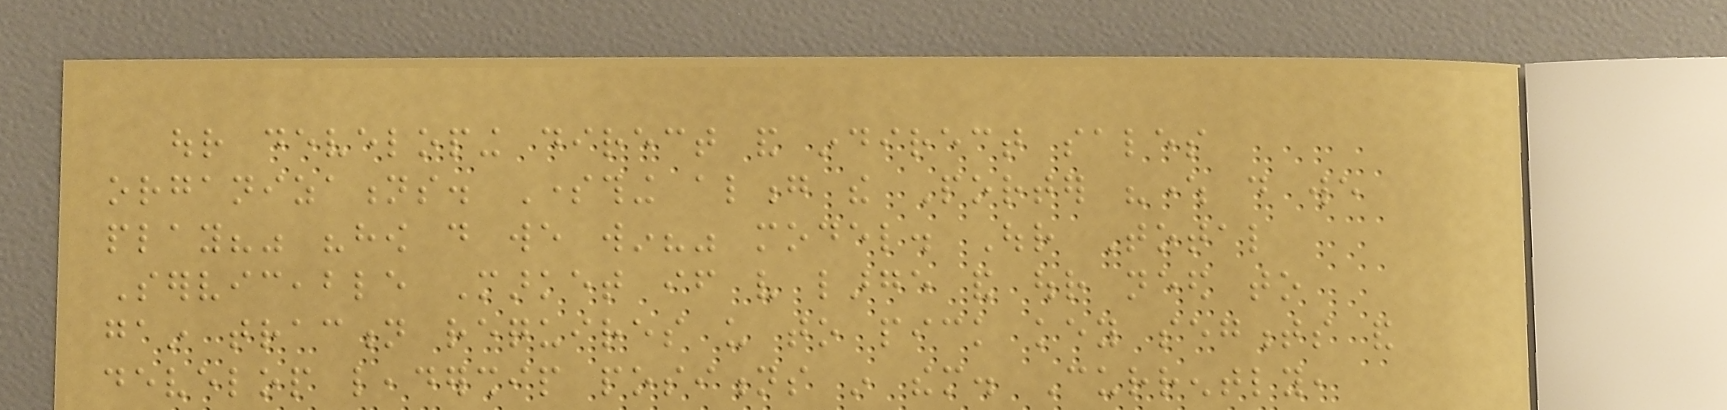our developing direct and indirect sales
organizations. Something along the Porter "where do we
play?" "how do we win?" model. Our Total
Serviceable Market if very large and our need to
gain traction requires us to pick key segments and
develop leadership positions in them. Currently,
